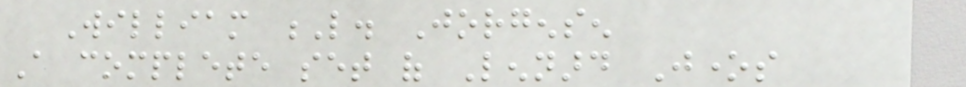William L. Jorgensen
A complete set of Lennard Jones
